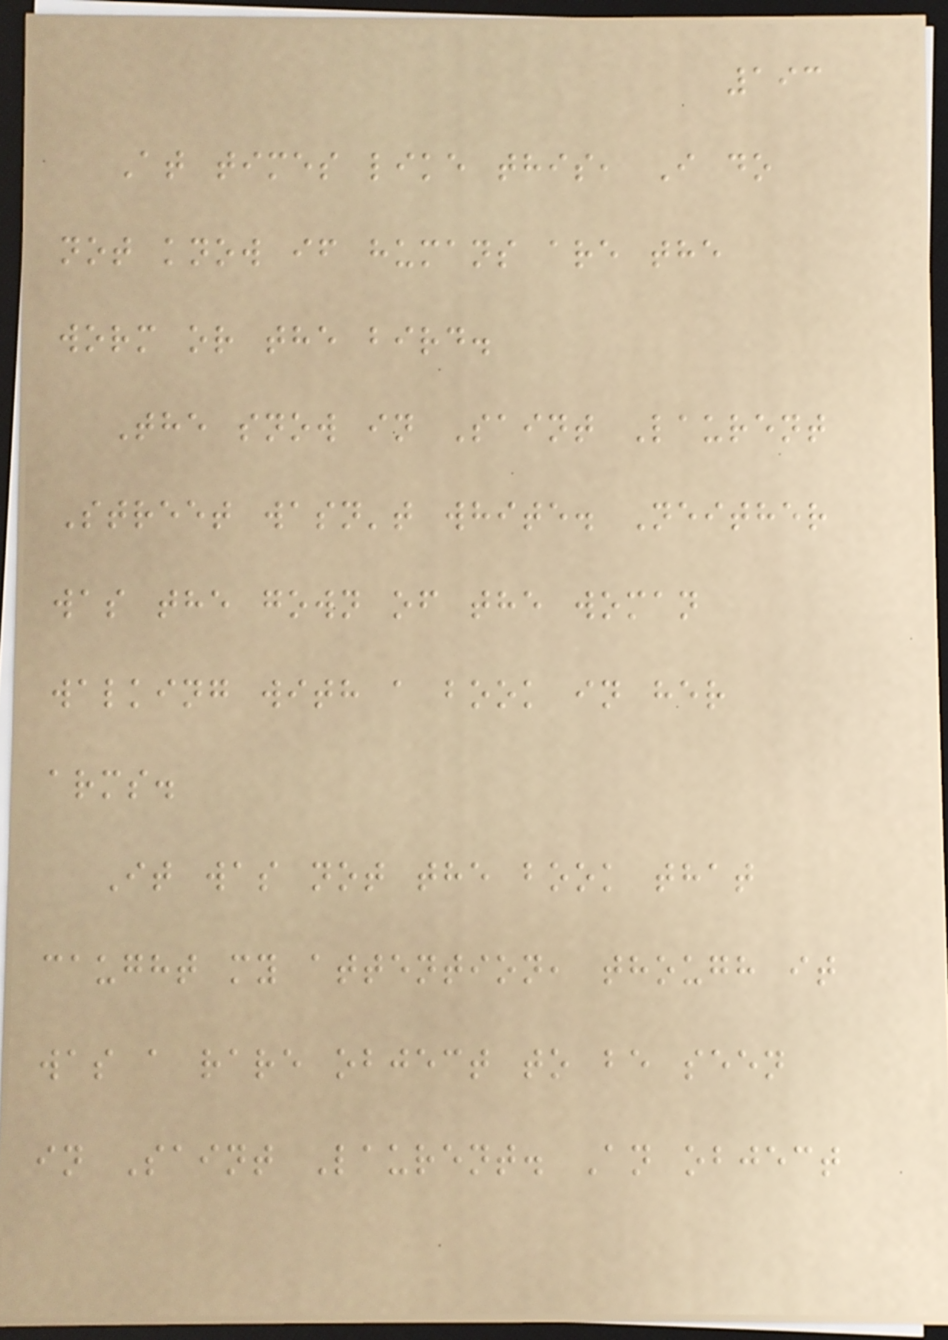193
At times like this, I do
not know if humans are the
worm or the bird.
The snow in Saint Laurent
Street wasn't white. Neither
was the gown of the woman
walking with a book in her
arms.
It was not the book that
caught my attention, though it
was a rare object to be seen
in Saint Laurent. An object
